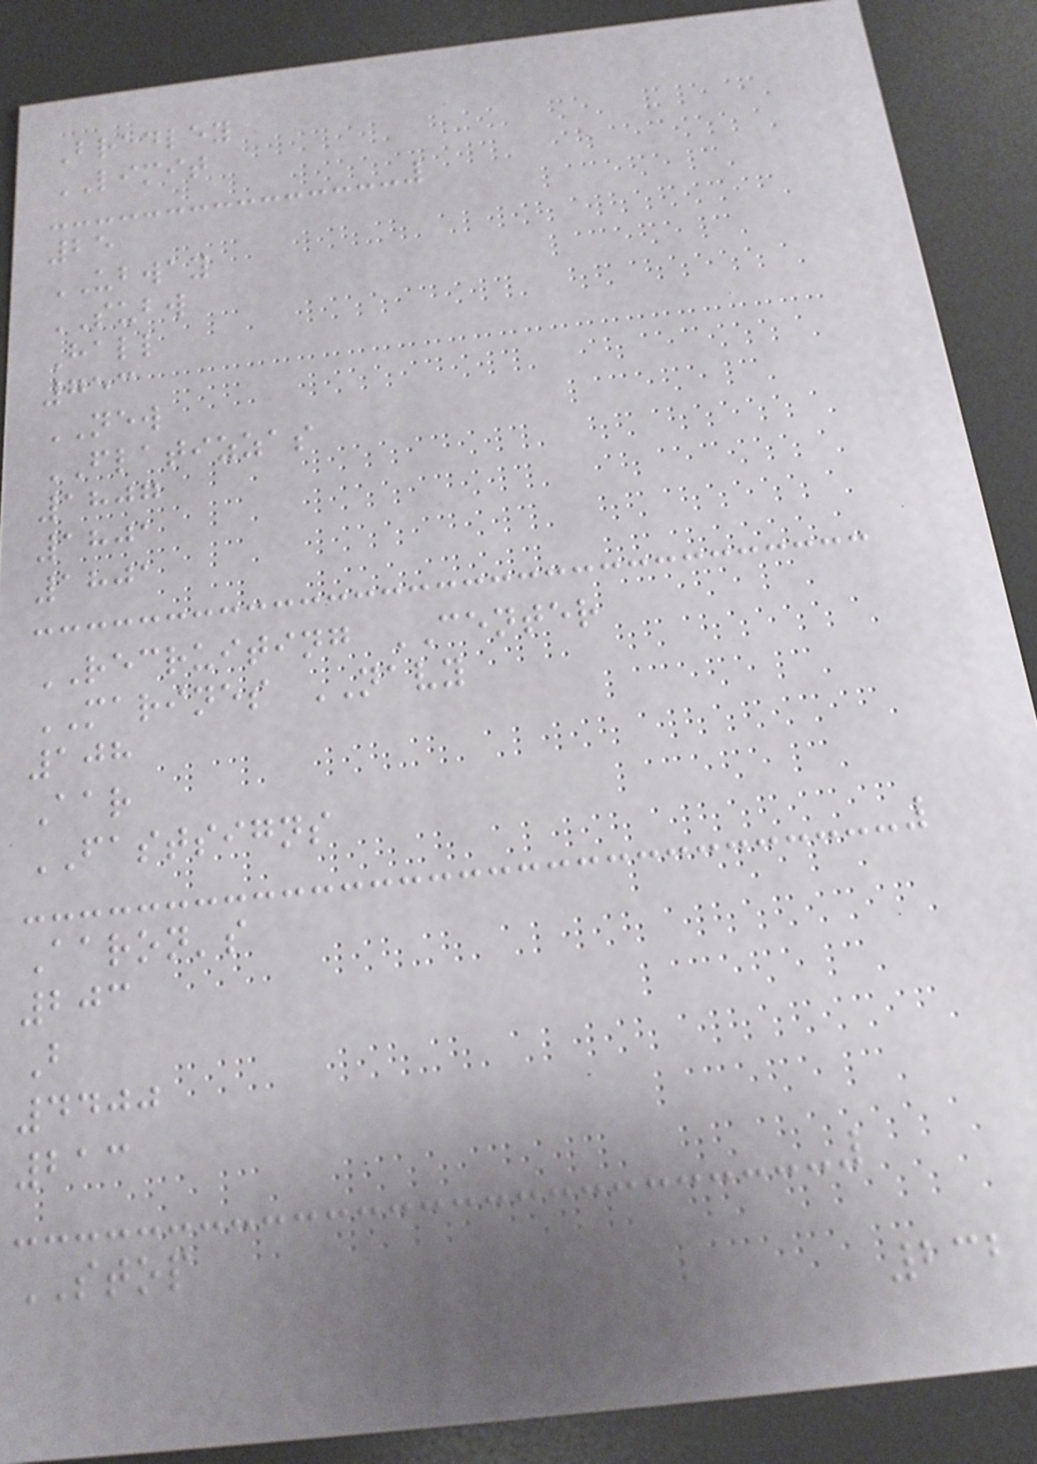Bradley
LIMIT
25
UBWAY
SUBW
Hall
753
NEW
FLATIZZAS
1807
1801
1801
RECRUITING CENTER
MARINES NAVY
108
Aar
FASTSIGNS
Aaron's
203
B
4400
213
STOP
232
